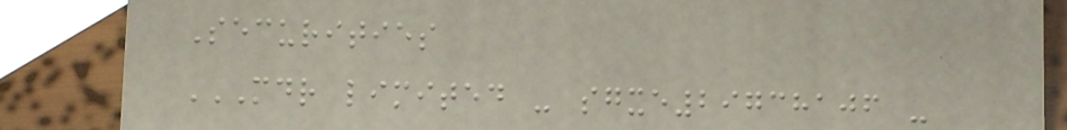Securities
MDR LIMITED - SGXE29738106 -
